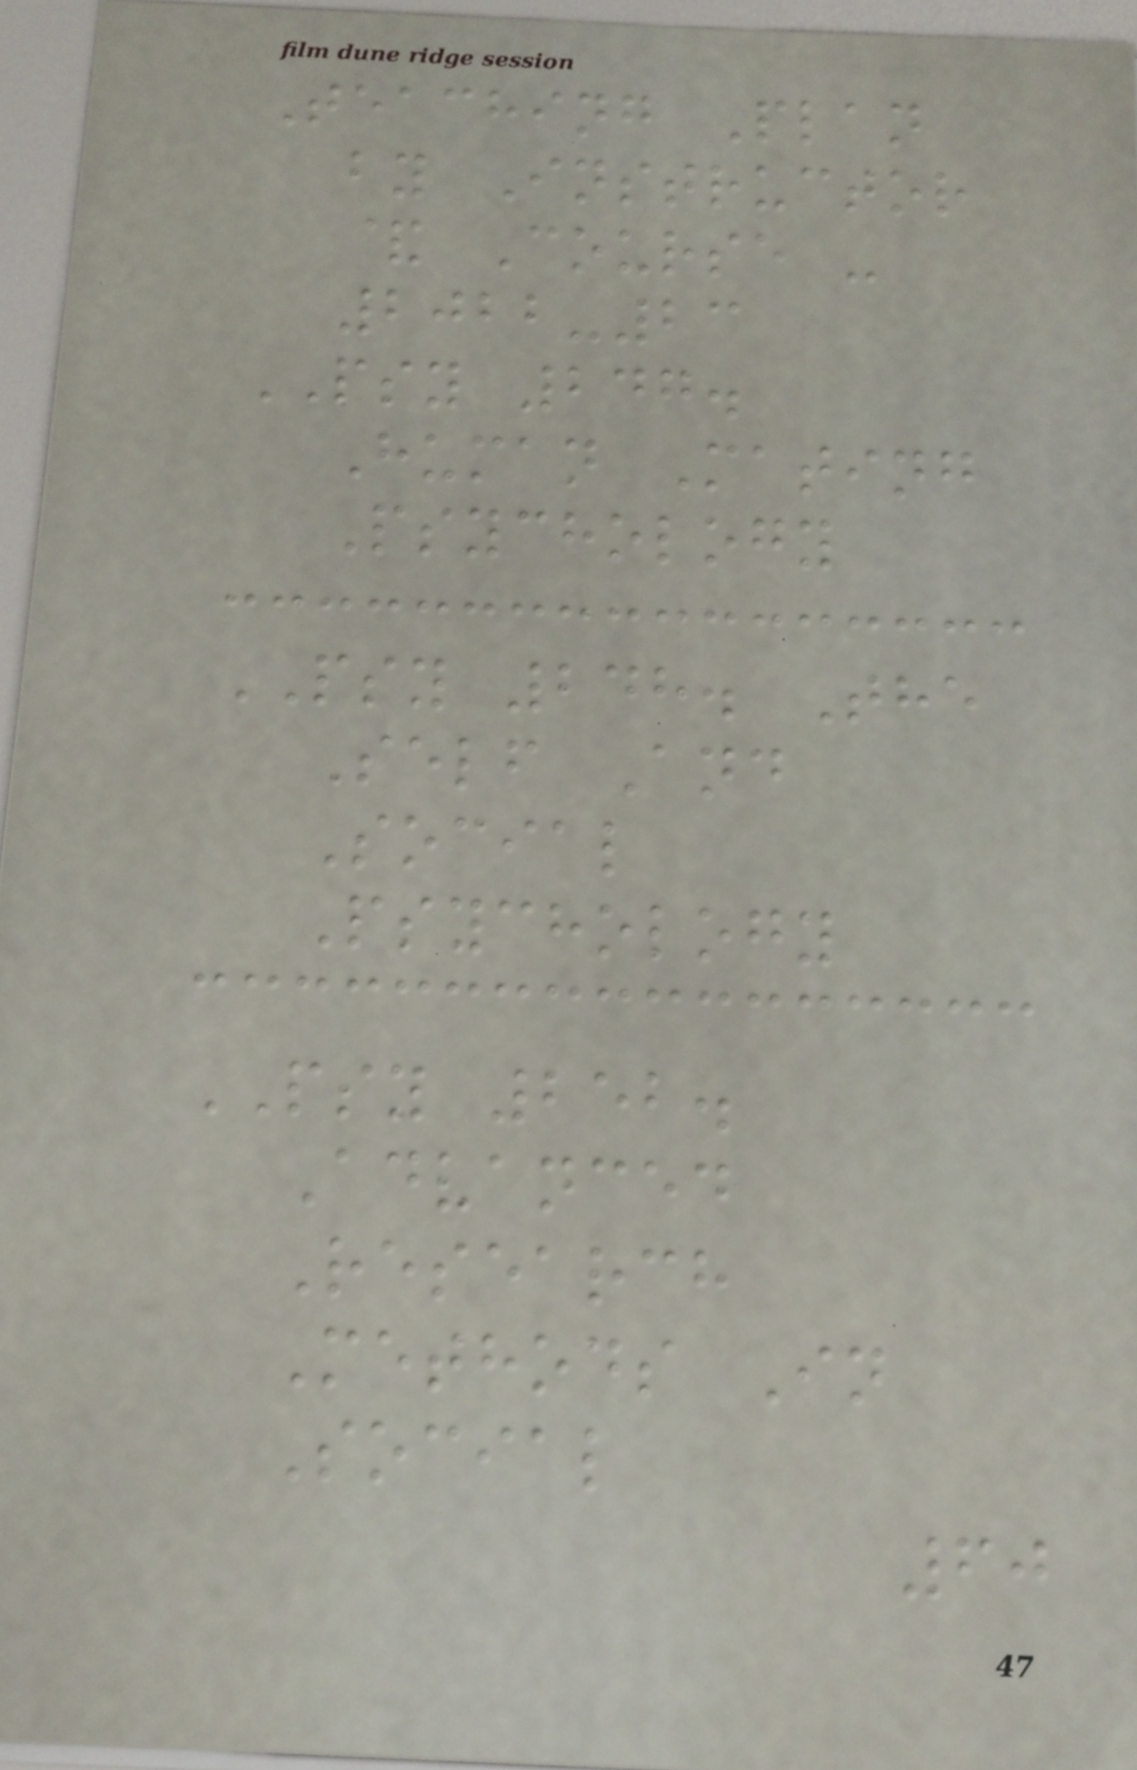Teaching Plan
by Instructor
& Course -
2022-23
PSY 247.
Human Mating
Psychology
PSY 248. The
Self And
Social
Psychology
PSY 252.
Advanced
Research
Methods In
Social
60
